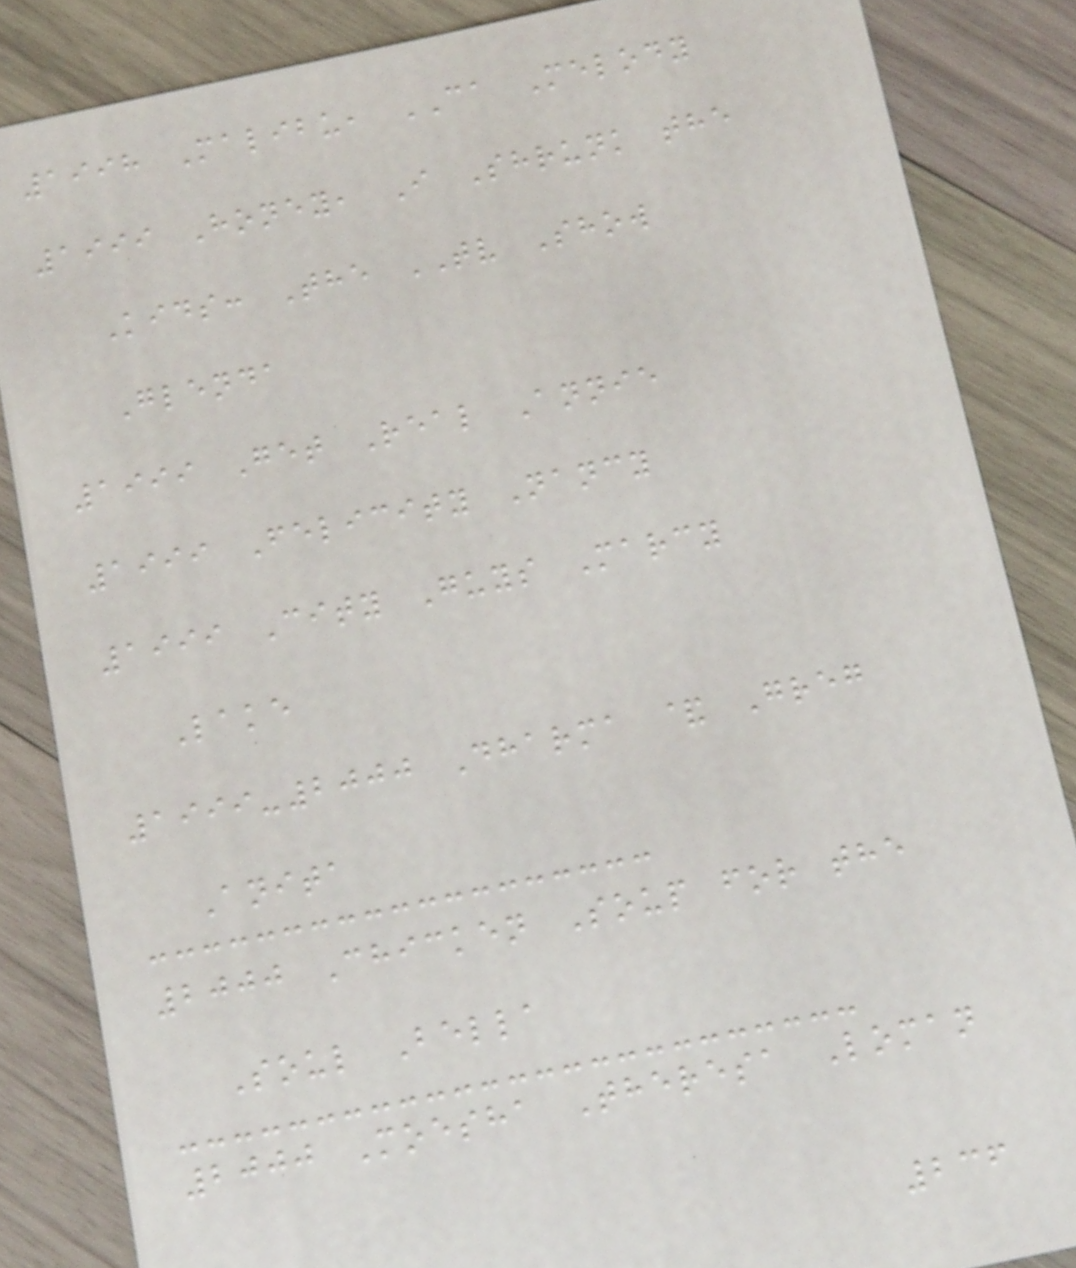1998 Malibu, CA Melody
1999 Honey, I Shrunk the
Kids: The TV Show
Glenda
1999 Get Real Annie
1999 Felicity Nancy
1999 City Guys Marcy
Lake
1999-2000 Dharma & Greg
Anita
2000 Chicken Soup for the
Soul Bella
2000 Moesha Theresa Loman
236
